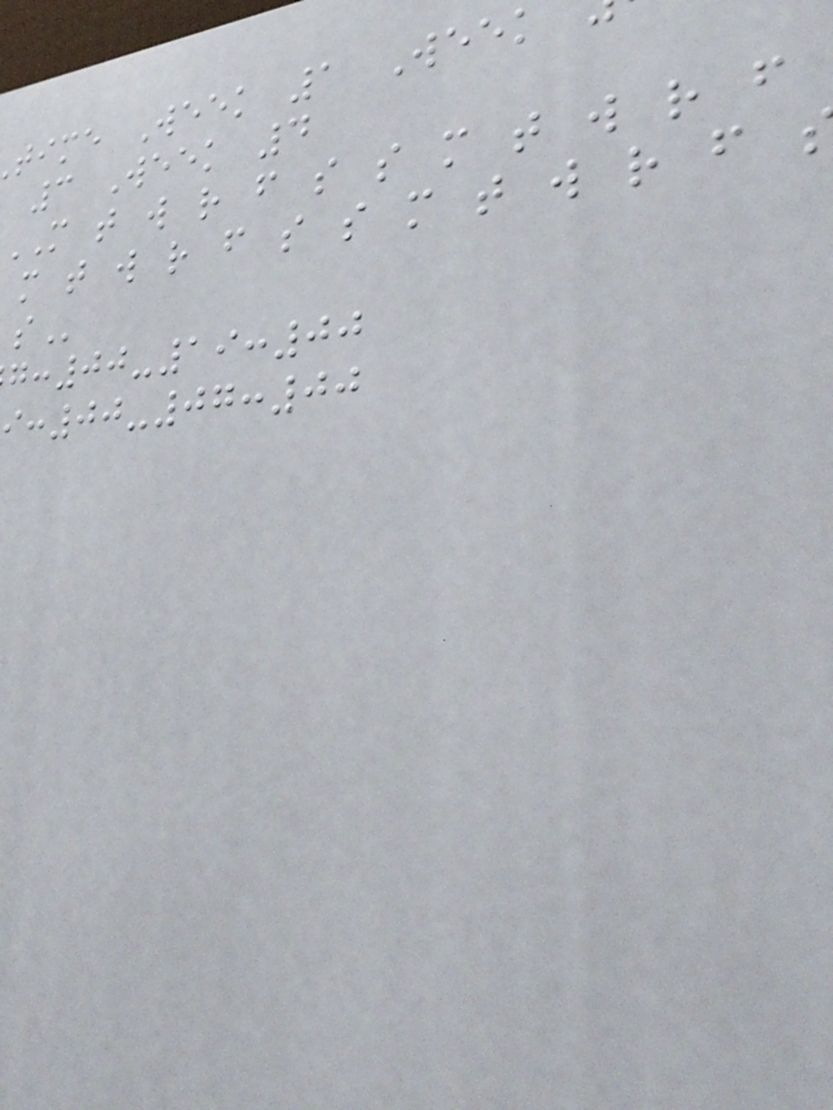time Week 1 Week
3 Week 4
M t w r f s s m t w r f
m t w r f s s m t w r f
:00-19:00
:00-07:00
